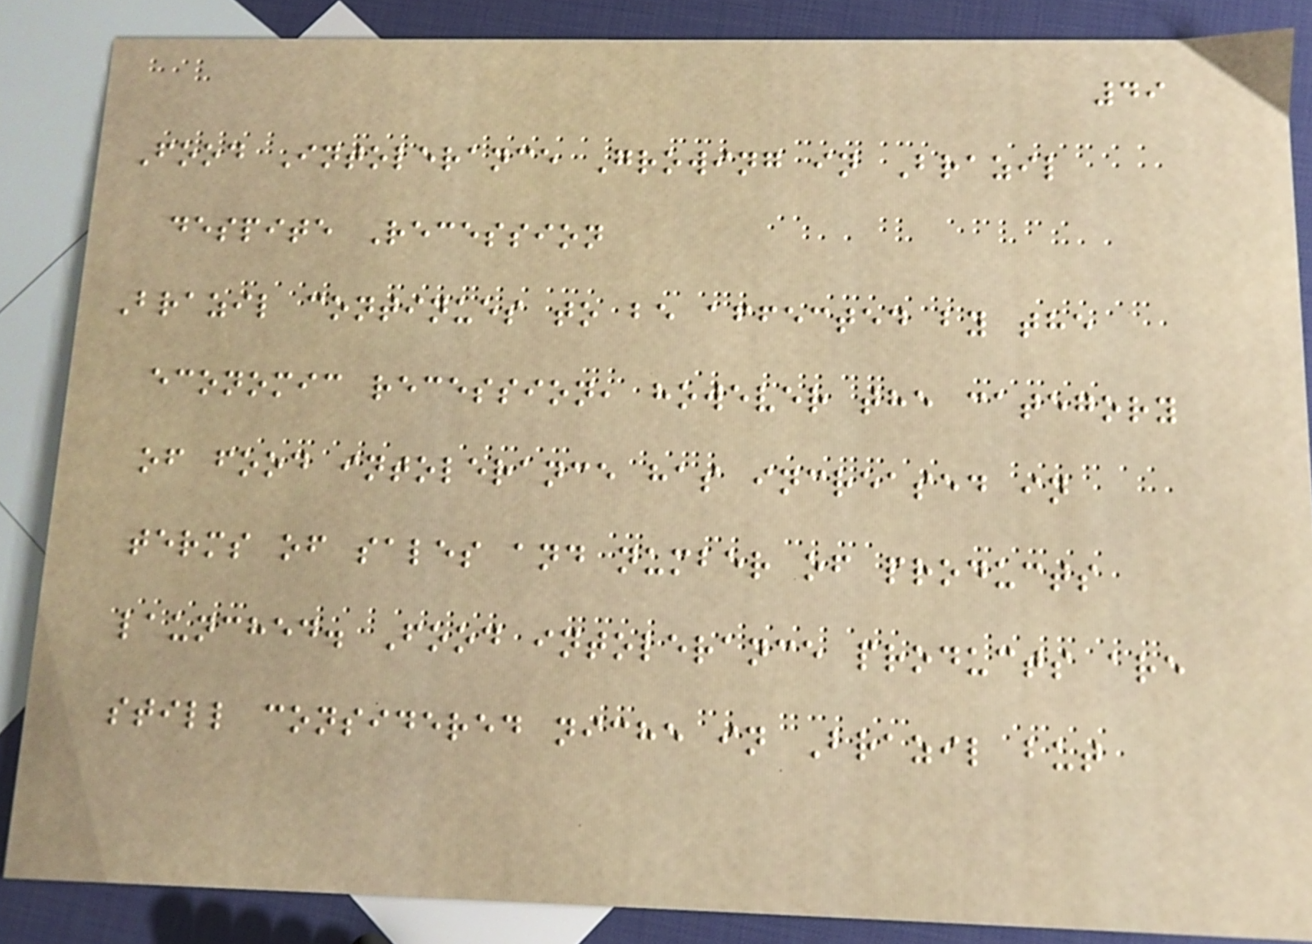49
Food Intolerance Growing in Brazil
despite Recession
Brazil continues to be affected by the
economic recession, however the category
of food intolerance has increased in
terms of sales and number of products
launched. Food intolerance products are
still considered niche in Brazil but
